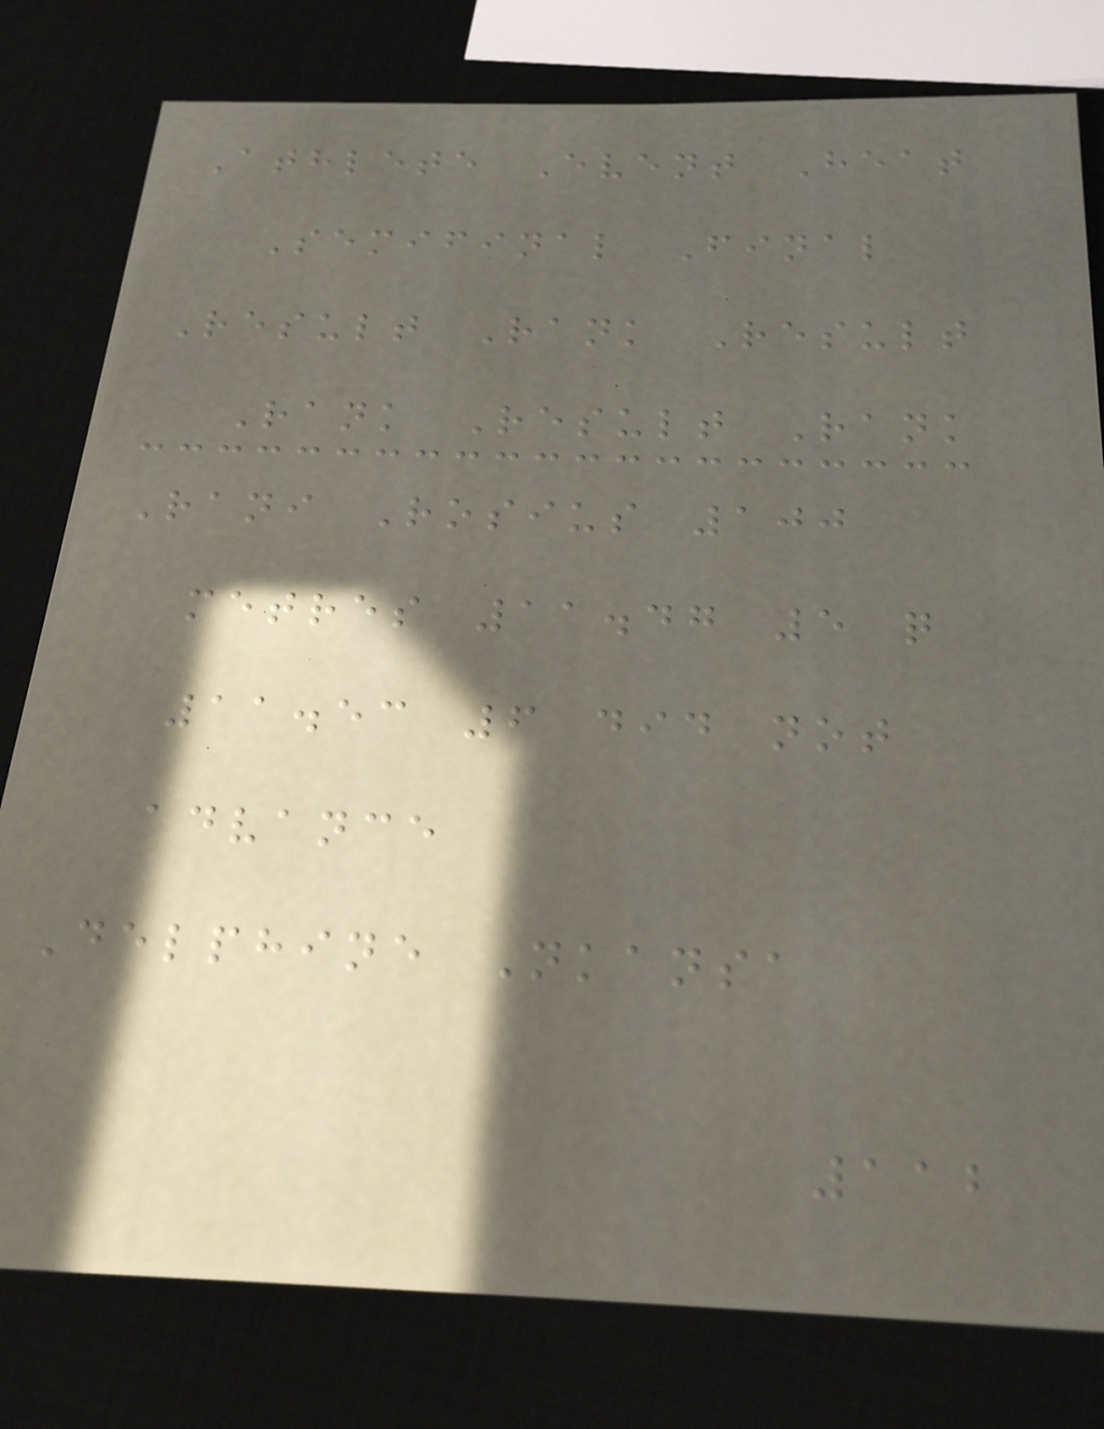Athlete Event Heat
Semifinal Final
Result Rank Result
Rank Result Rank
Rani Rosius 100
metres 11.47 5 q
11.53 6 did not
advance
Delphine Nkansa
112
